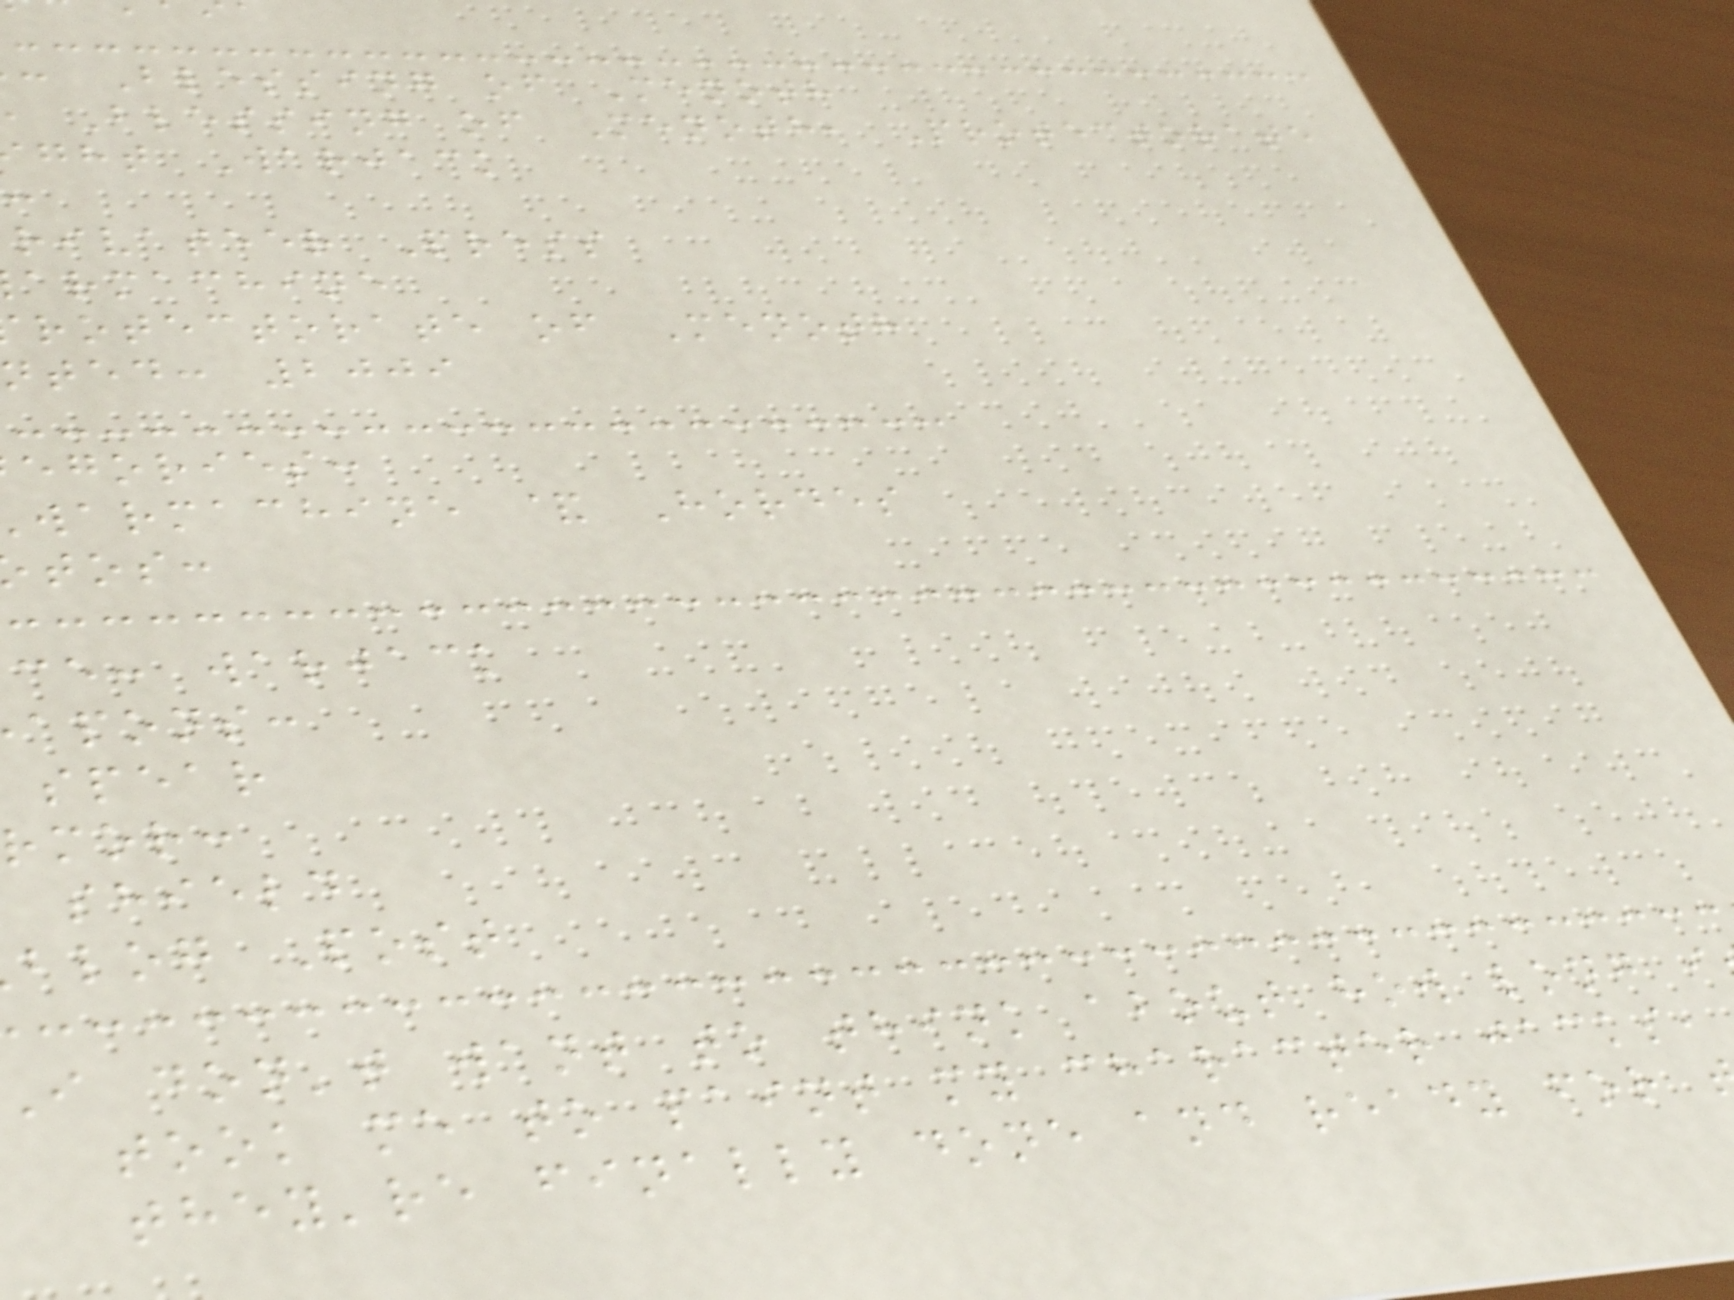: Blessing of Menoth
Blessing of Menoth, Protectorate
ght Warjack
rivateer Press
armachine
rotectorate of Menoth
ted: 2009
egories:
warmachine & Hordes
tos:
ce: warjack
apons:
spear
mor:
shield
blog Post
i don't want to think about how long i
took me to paint my character jacks,
they're finally done and ready for
